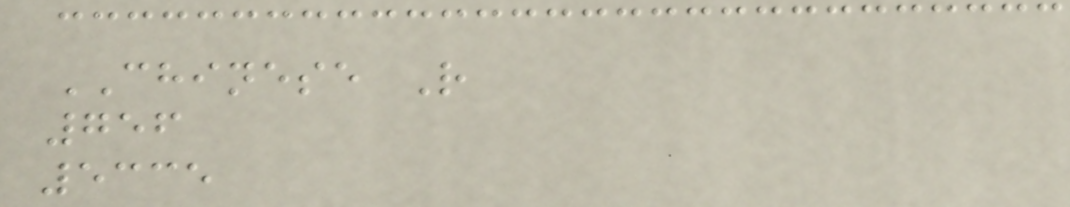CHINESE R
756
5335
